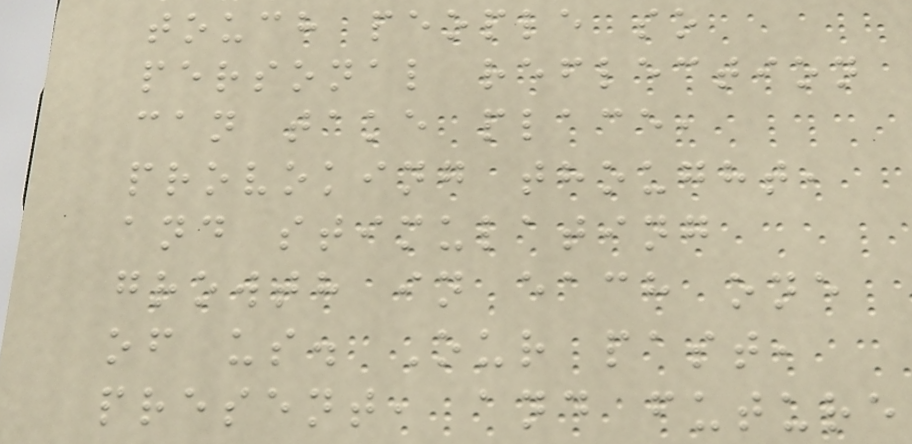touch people so
personal reflection
can take place,
provoking thought,
and stimulating
growth in each one
of us. Our past,
present, and future
